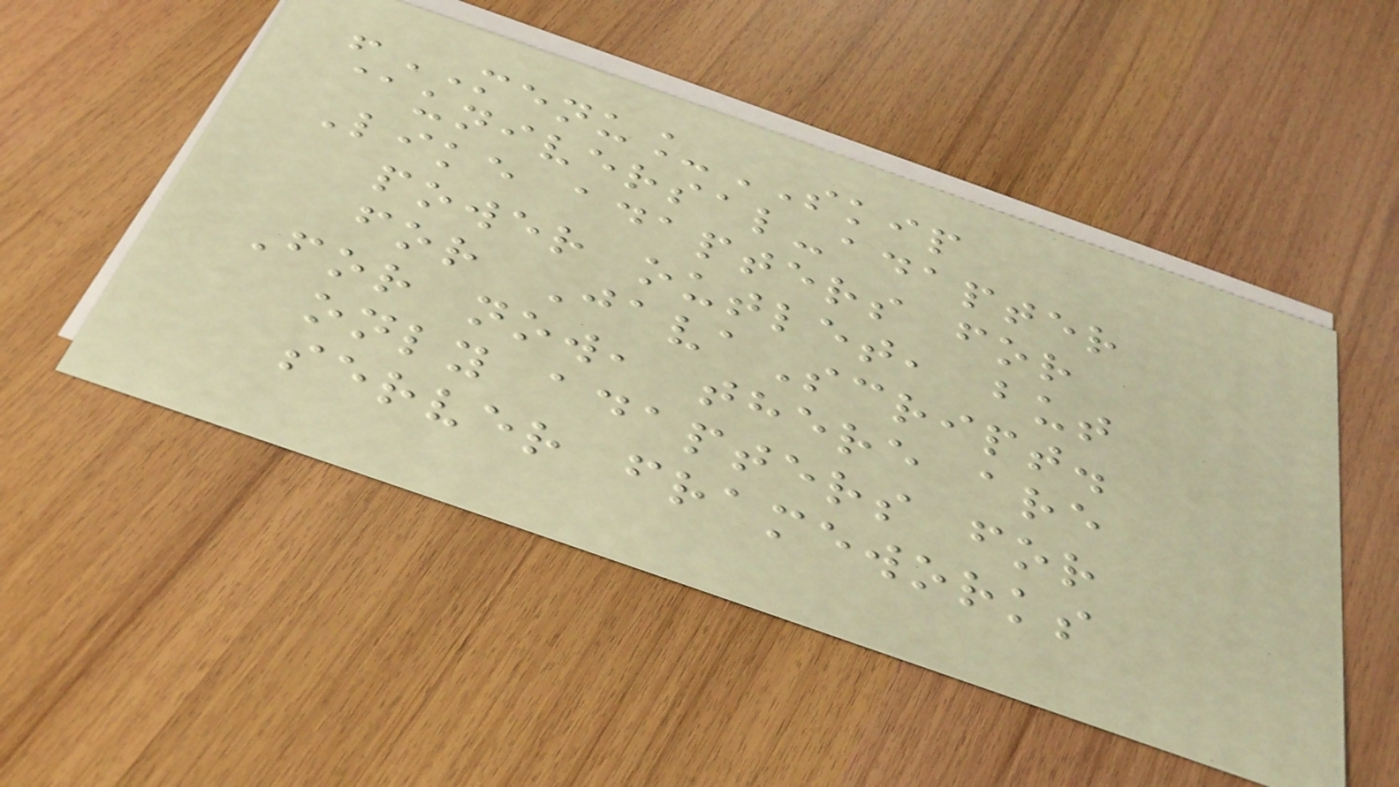!MENU_SKIP
@universal-adapter
Like adapters for
power outlet, but
for JavaScript.
For now, there are
only adapters for
server frameworks
